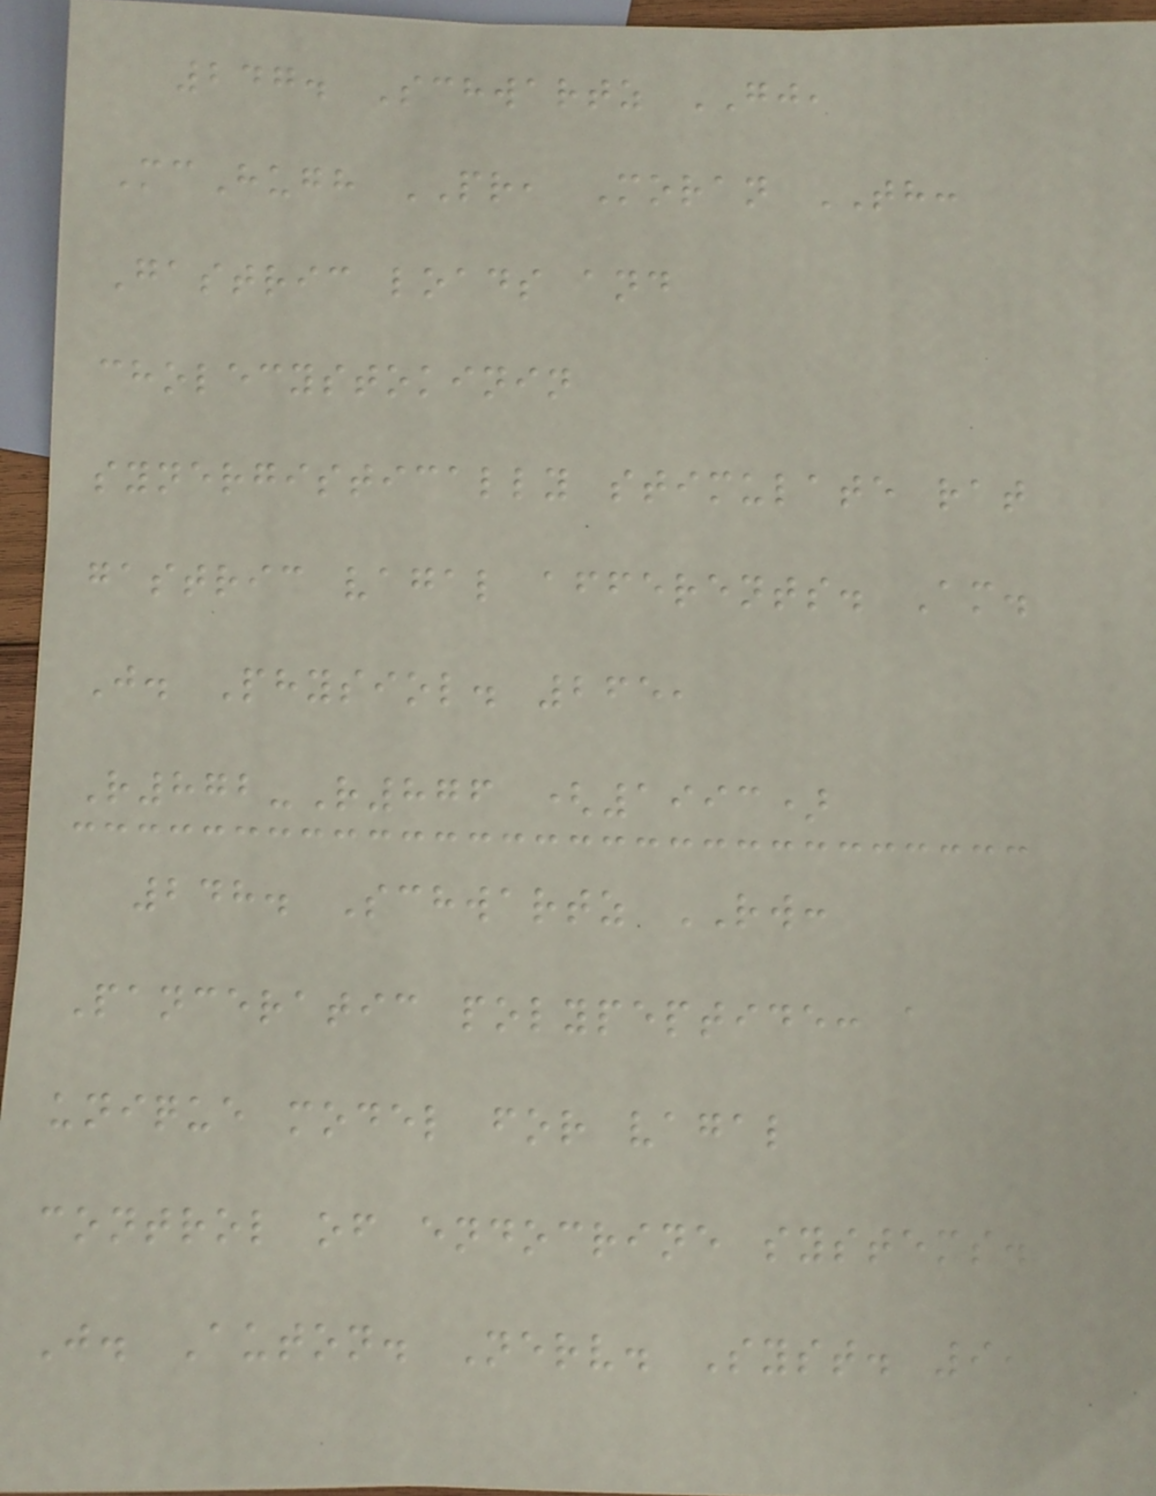247. Schwartz GJ,
McHugh PR, Moran TH:
Gastric loads and
cholecystokinin
synergistically stimulate rat
gastric vagal afferents. Am.
J. Physiol. 265,
R872-R876 (1993)
248. Schwartz RW:
Panceratic polypeptide: a
unique model for vagal
control of endocrine systems.
J. Auton. Nerv. Syst. 9,
